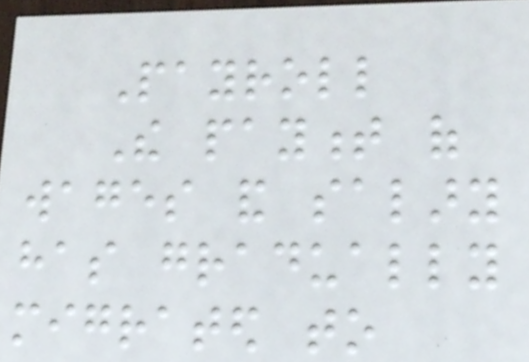Payroll
The payment of
wages and salary
has gradually
migrated to
